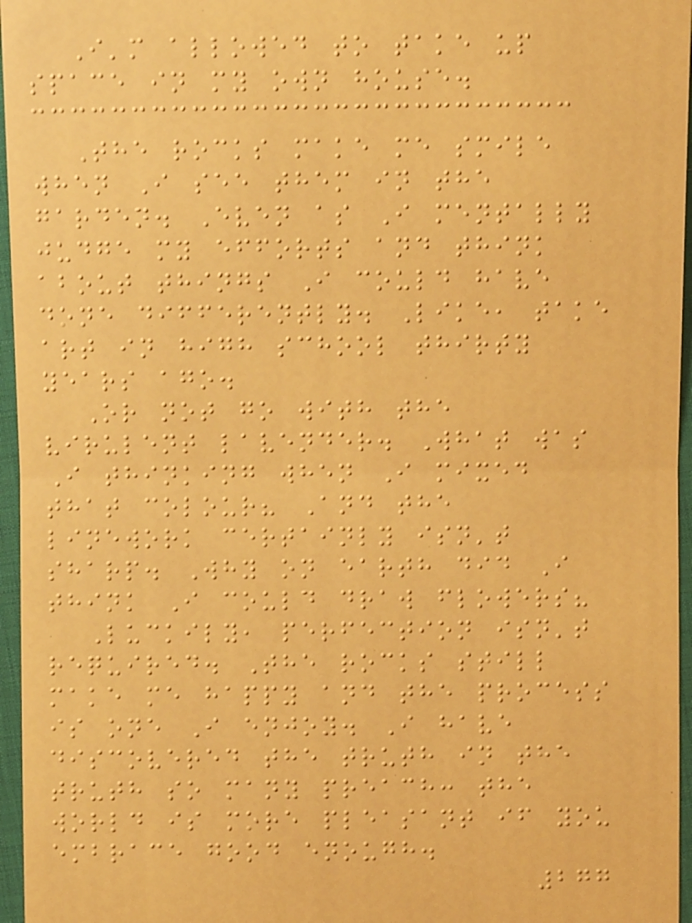I'm allowed to take up
space in my own house.
The rocks make me smile
when I see them in the
garden. Even as I mentally
judge my efforts and think
about things I could have
done differently. Like, take
art in high school thirty
years ago.
Or not go with the
virulent lavender. What was
I thinking when I mixed
that colour? And the
linework certainly isn't
sharp. Why on earth did I
think I could draw flowers?
Luckily, perfection isn't
required. The rocks still
make me happy and the process
is one I enjoy. I have
discovered the truth in the
truth so many preach: the
world is more pleasant if you
embrace good enough.
277
